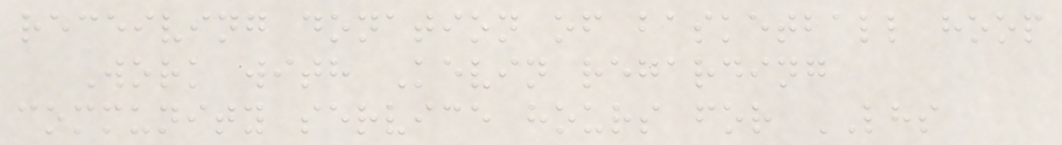receiving donation of basketball hoop
Work with Kevin regarding
community service hours for LHS
